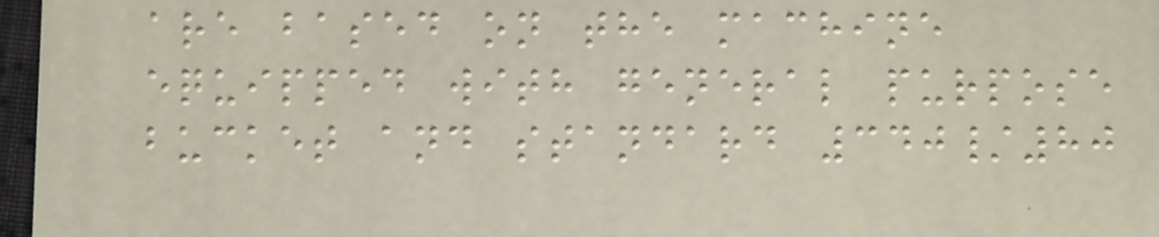are based on the machine
equipped with general purpose
bucket and standard 340/80
